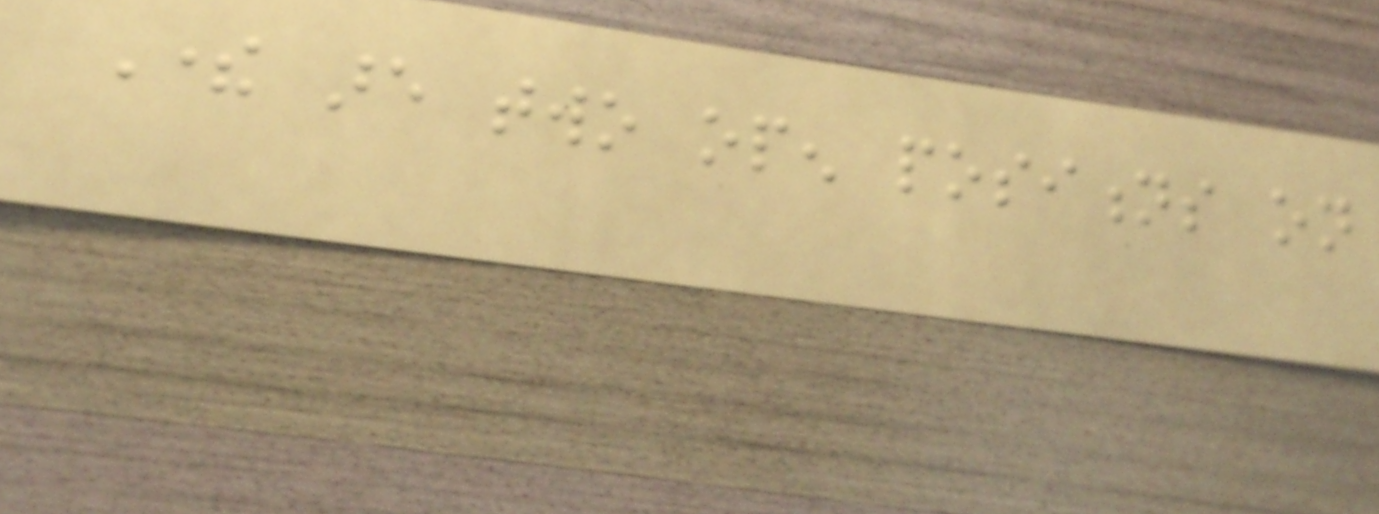There are two open positions on
